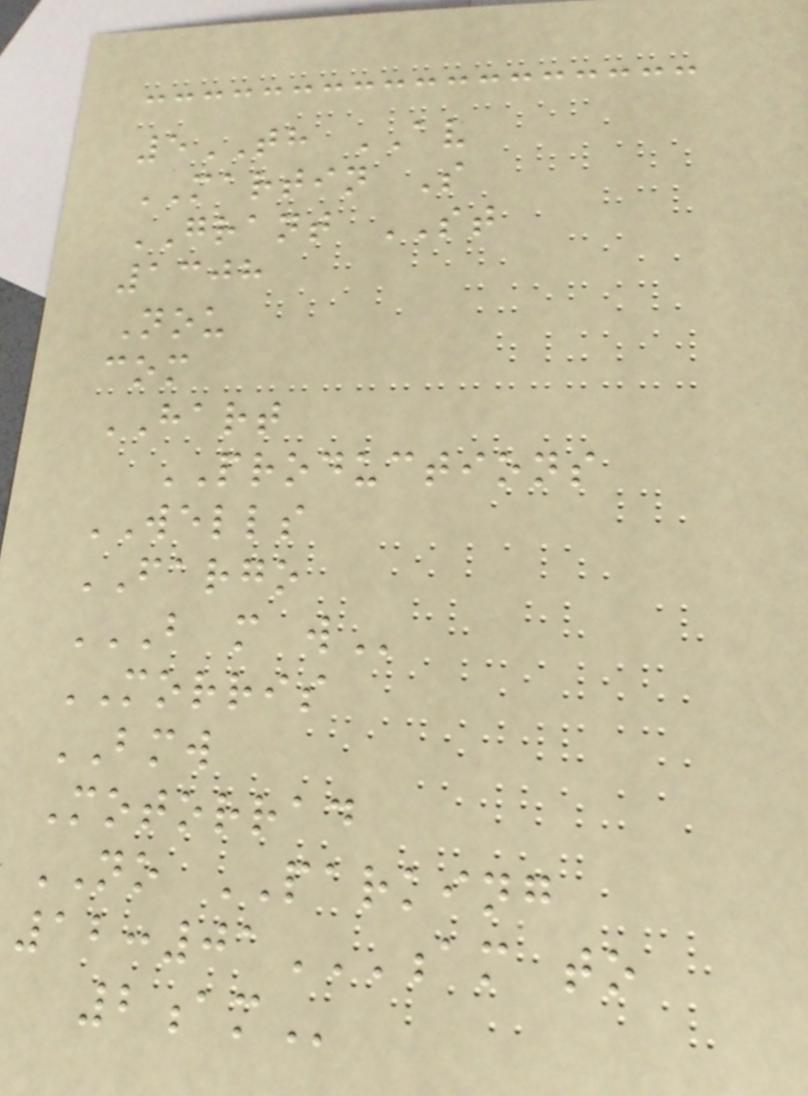5TH AV
MARTIN S
GRANT ST
1308
Nou
com
HART
PRODUCTIONS
WELLS
FARGO
B M W
MORRIS
BMW
Motorrad
NO PARKING
12:01AM TO
2AM
